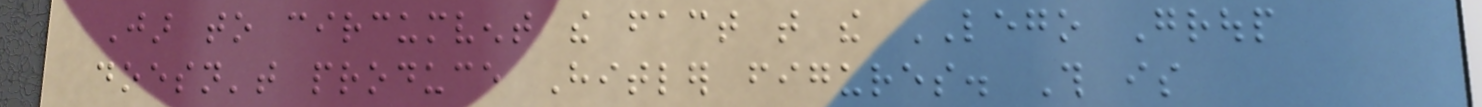Jar to circumvent the fact that the LEGO Group
doesn't produce Hitler figures. This is
